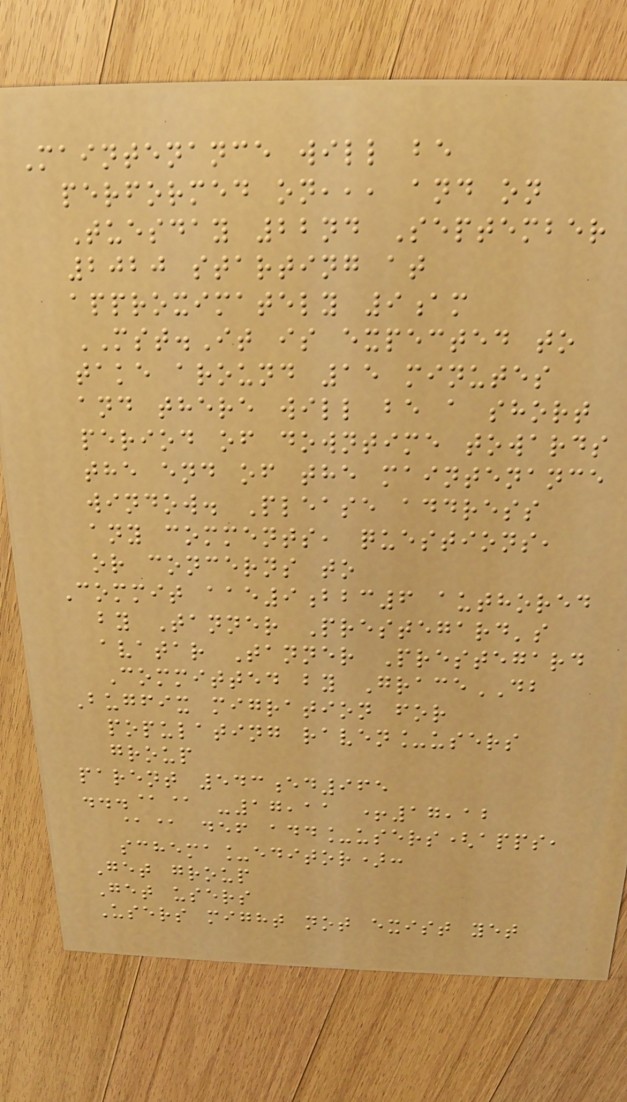Maintenance will be
performed on,,, and on
Tuesday 22nd September
2020 starting at
approximately 9am
MST.It is expected to
take around 15 minutes
and there will be a short
period of downtime towards
the end of the maintenance
window. Please address
any comments, questions,
or concerns to
Commit aae9bbc6 authored
by Tanner Prestegard's
avatar Tanner Prestegard
Committed by GraceDB
Bugfix migration for
populating raven_users
group
parent 543ed965
...@@ -17,11 +17,12
@@ def add_users(apps,
schema_editor):
Get group
Get users
Users might not exist yet
